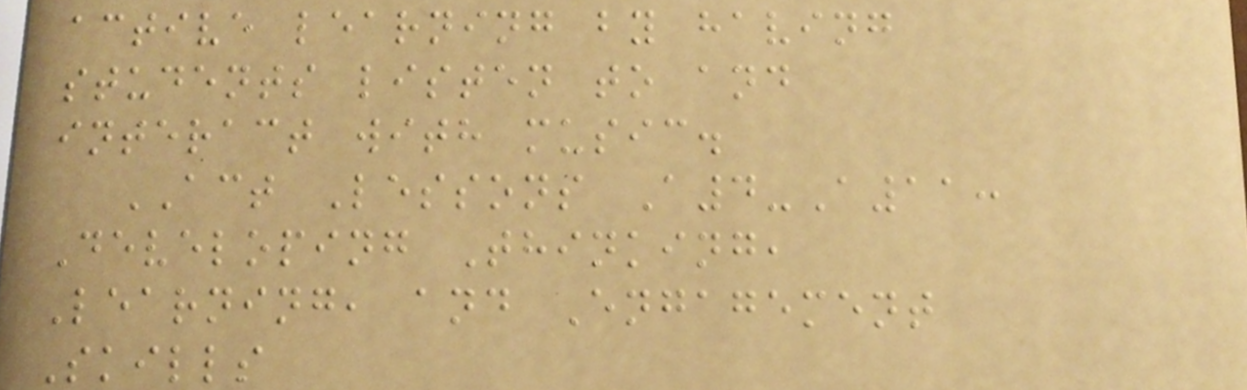active learning by having
students listen to and
interact with music.
ACT Lessons A4-A11:
Developing Thinking,
Learning, and Engagement
Skills
